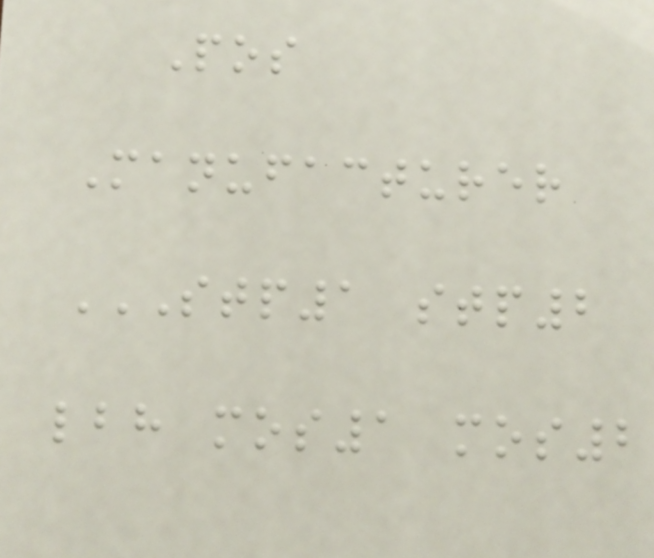Pos
Manufacturer
STP1 STP2
LBH MOS1 MOS2
